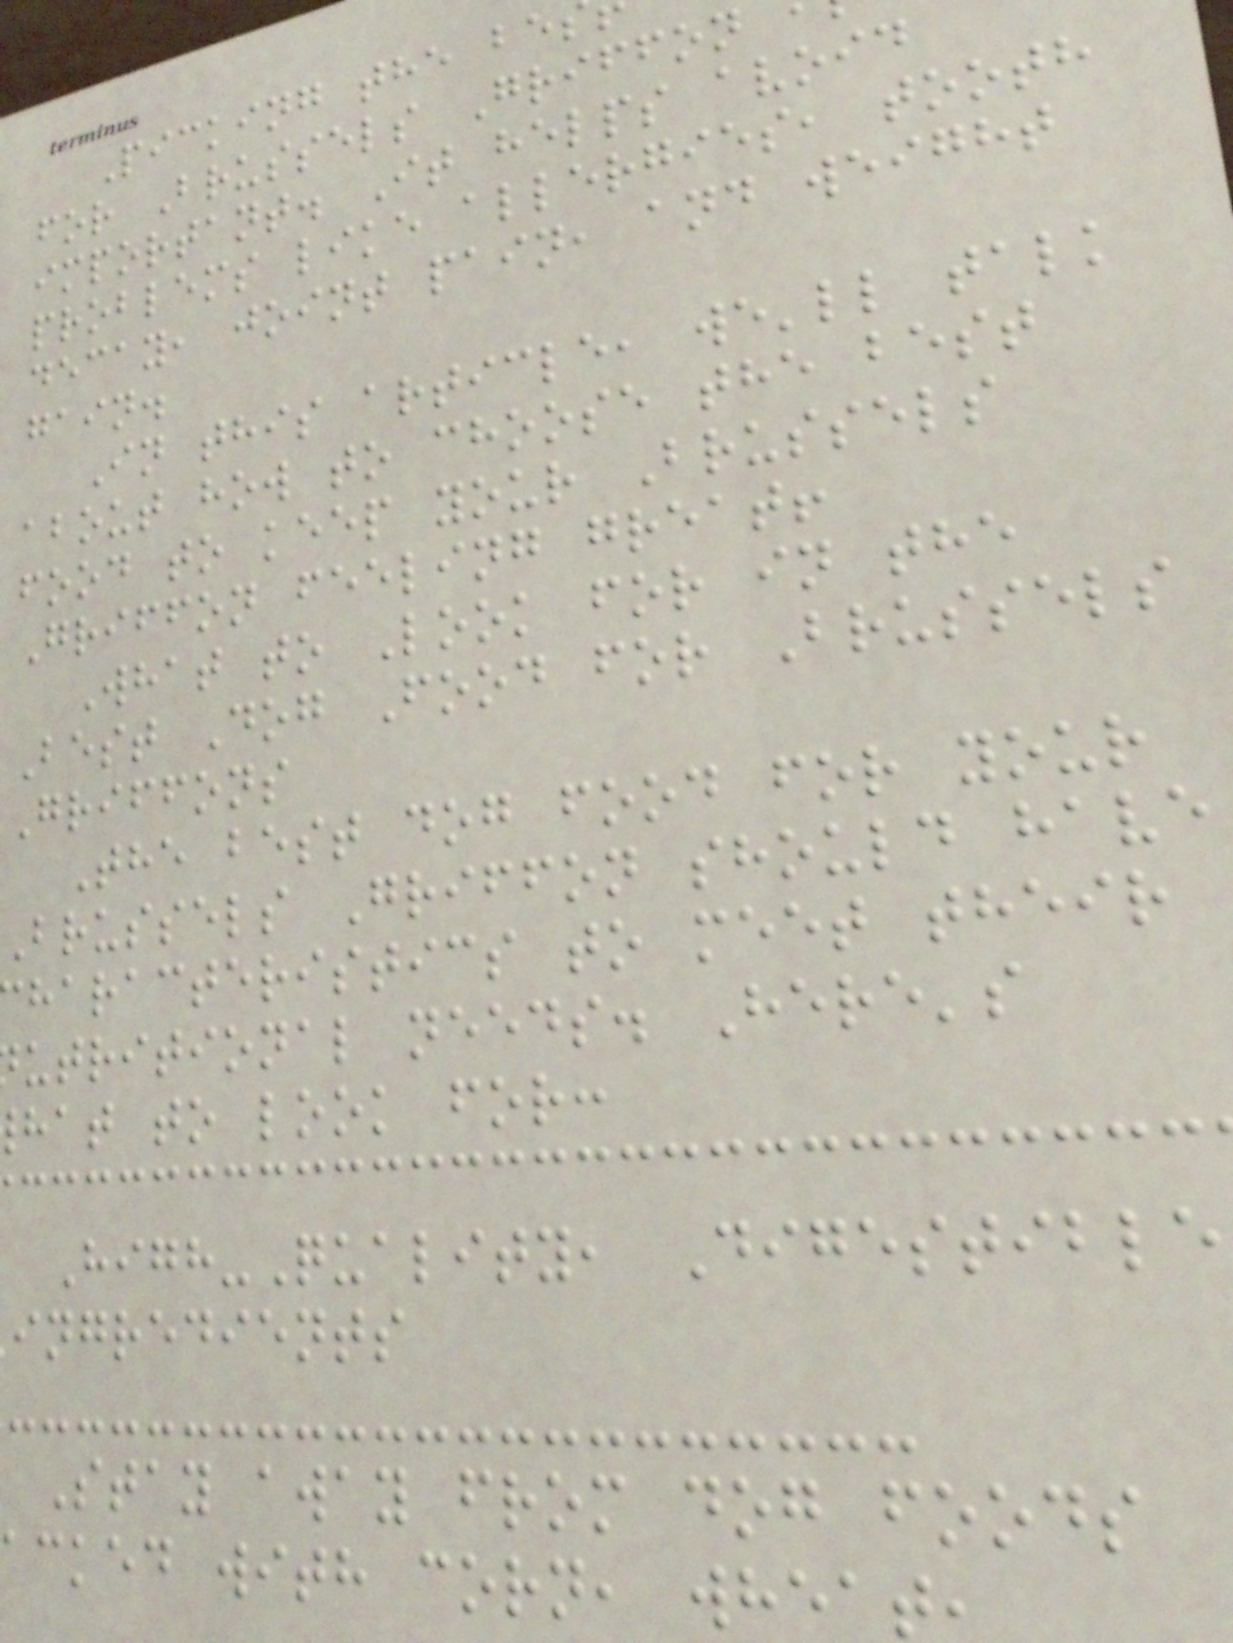Picking the be
for Brussels Griffon
important. It helps avoid
problems like allergies, tooth
decay, joint pain, and weight
gain.
In this article, we'll talk
about how to choose the best
food to keep your Brussels
Griffon feeling great!
What to Look for in the
Best Dog Food for Brussels
Griffons
The best dog food for your
Brussels Griffon should have
haracteristics to meet their
utritional needs. Here's
hat to look for:
High-Quality, Digestible
ingredients
Stay away from dog foods
acked with corn, wheat
